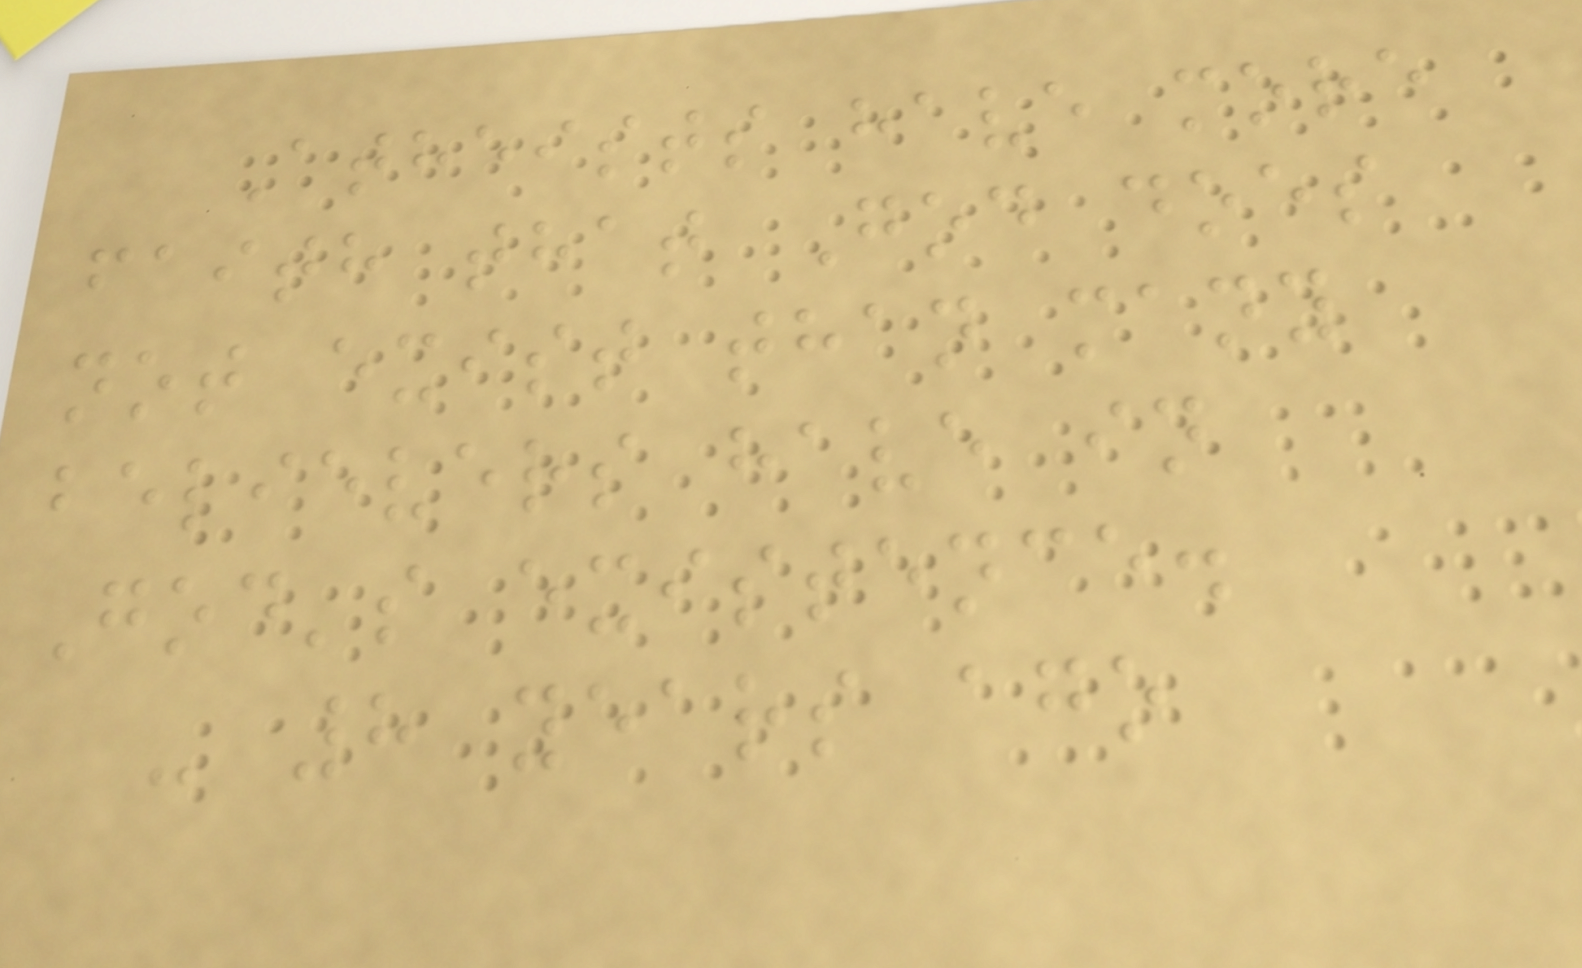Atheists have more
faith that God does
not exist than many
believers have in
God's existence.
- 8 years ago
